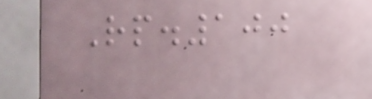Rp.100
